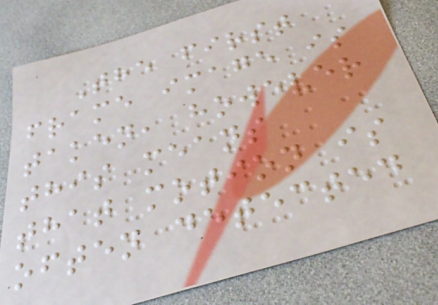The first
frame image is
taken, however
this means
that motion is
often detected
